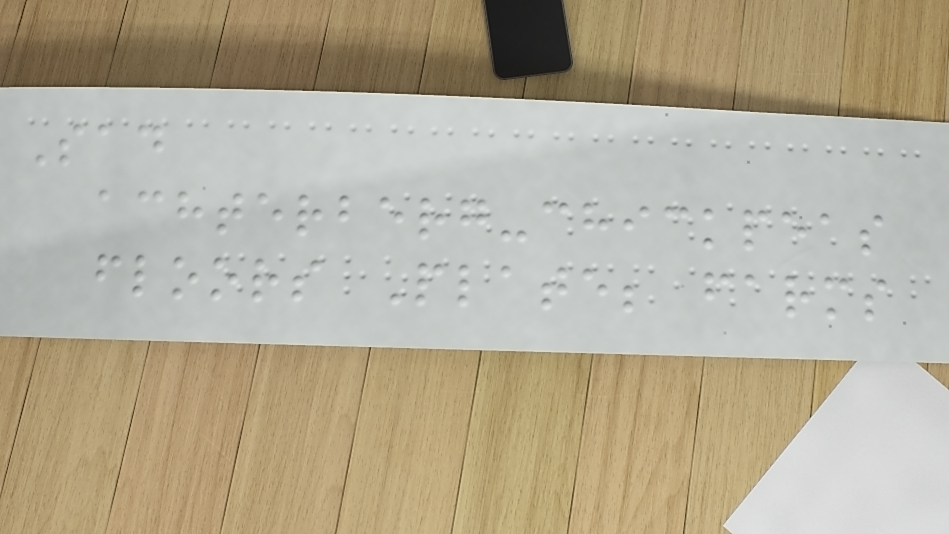Sad
achterberg-chickpeas
floors Plate; farms
